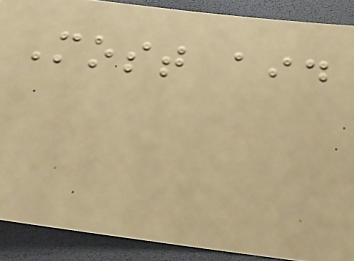Most aid
